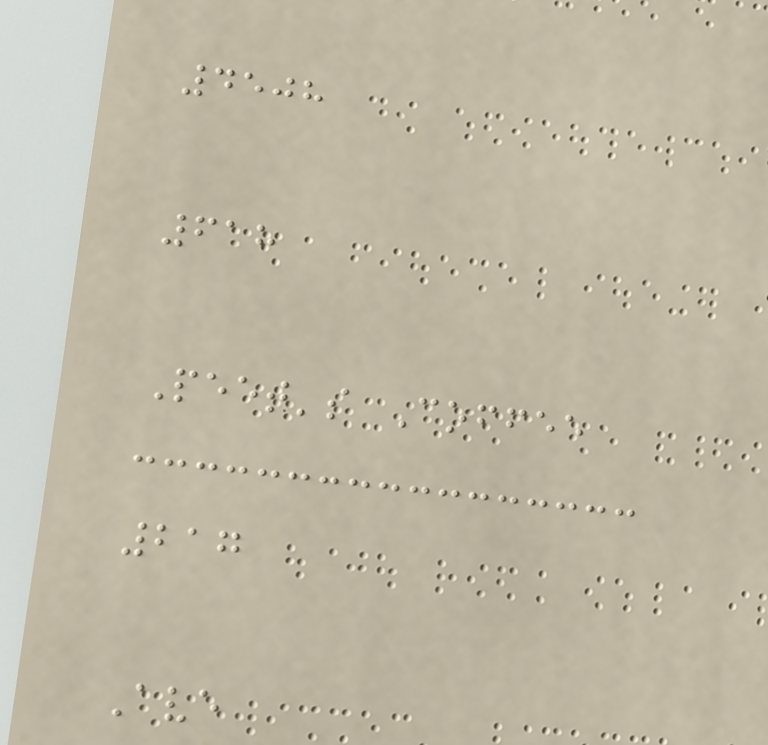4508
618
Peet's Coffee
217
Ave
